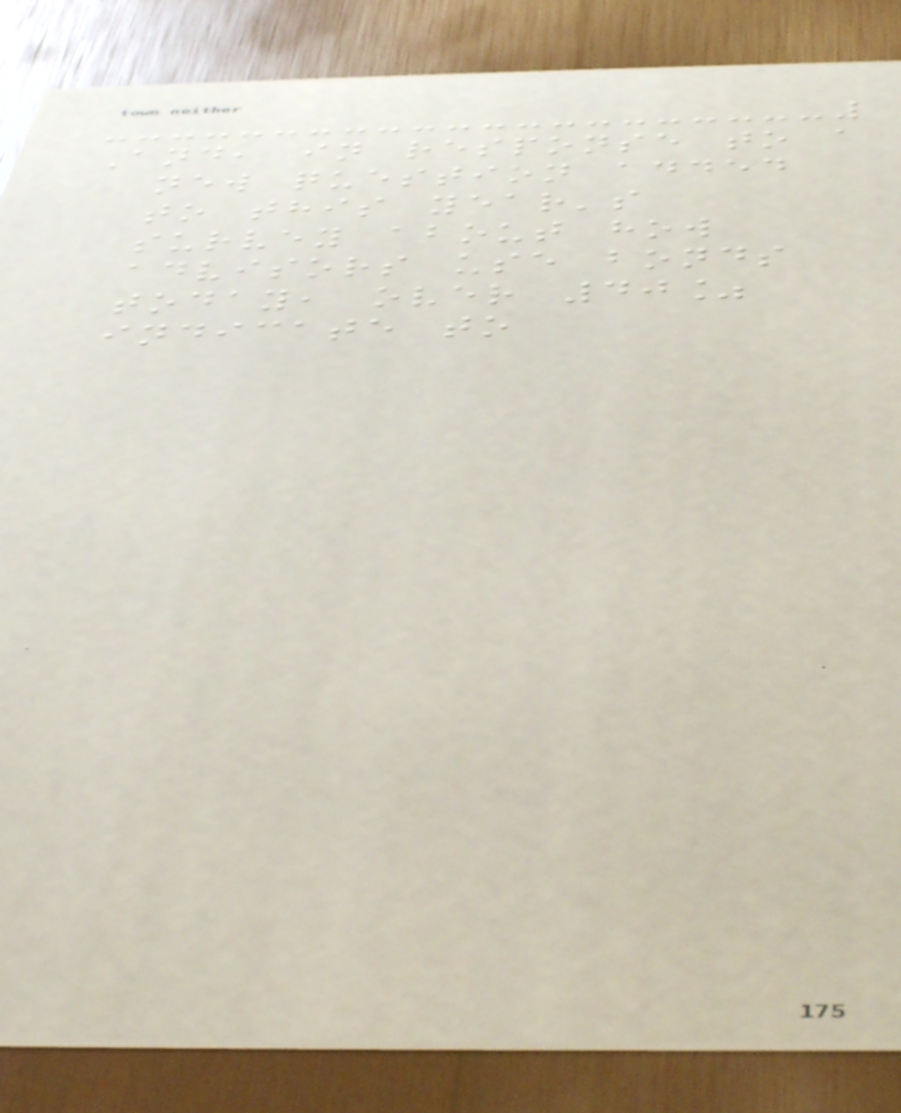And, in response to a
new question added
to this year's
survey about how
advisors use bonds
today, over 40%
indicate to
